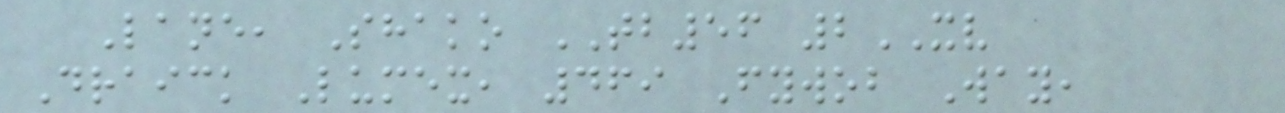Lane, Shako TB56 2XV
Draick Lumex, 469 Fywob Way,
